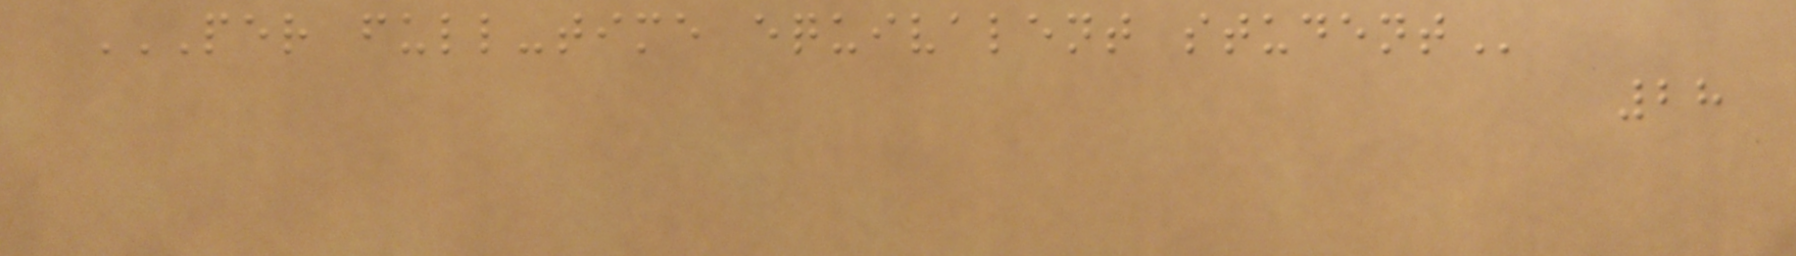PER FULL-TIME EQUIVALENT STUDENT
28
